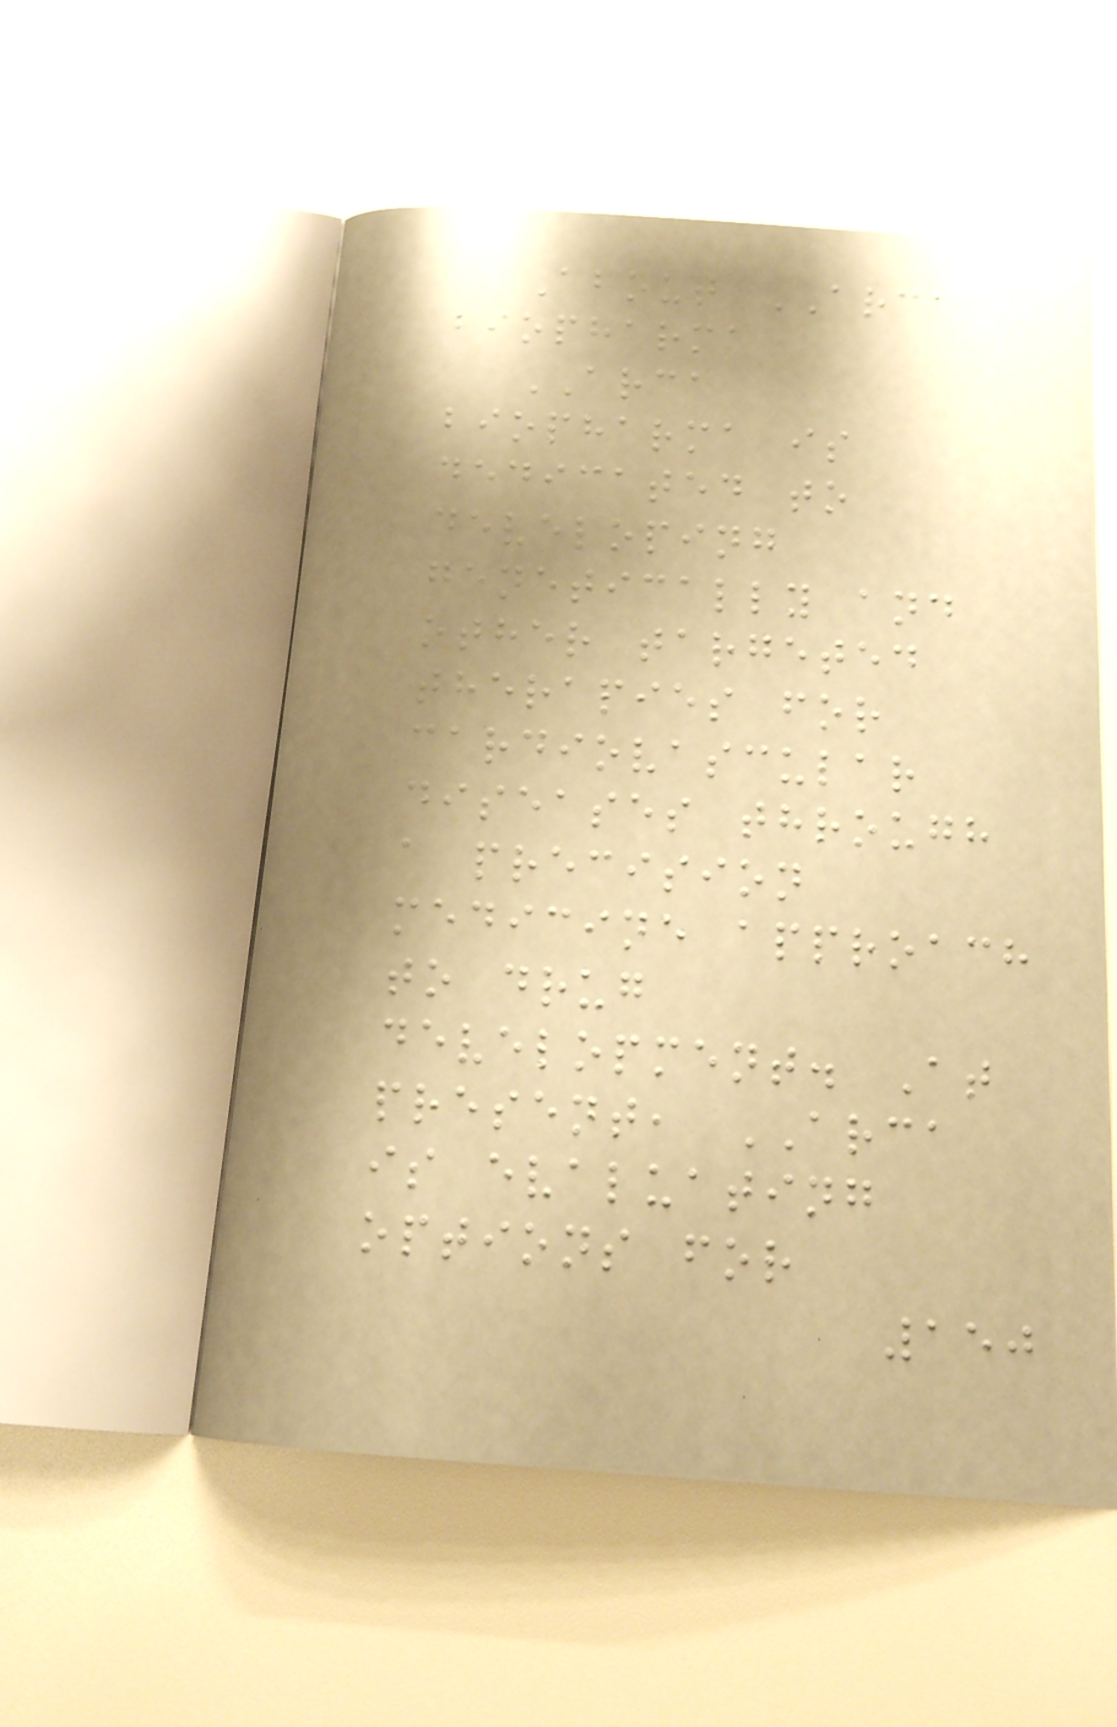About ARCA
biopharma
ARCA
biopharma is
dedicated to
developing
genetically and
other targeted
therapies for
cardiovascular
diseases through
a precision
medicine approach
to drug
development. At
present, ARCA
is evaluating
options for
150
